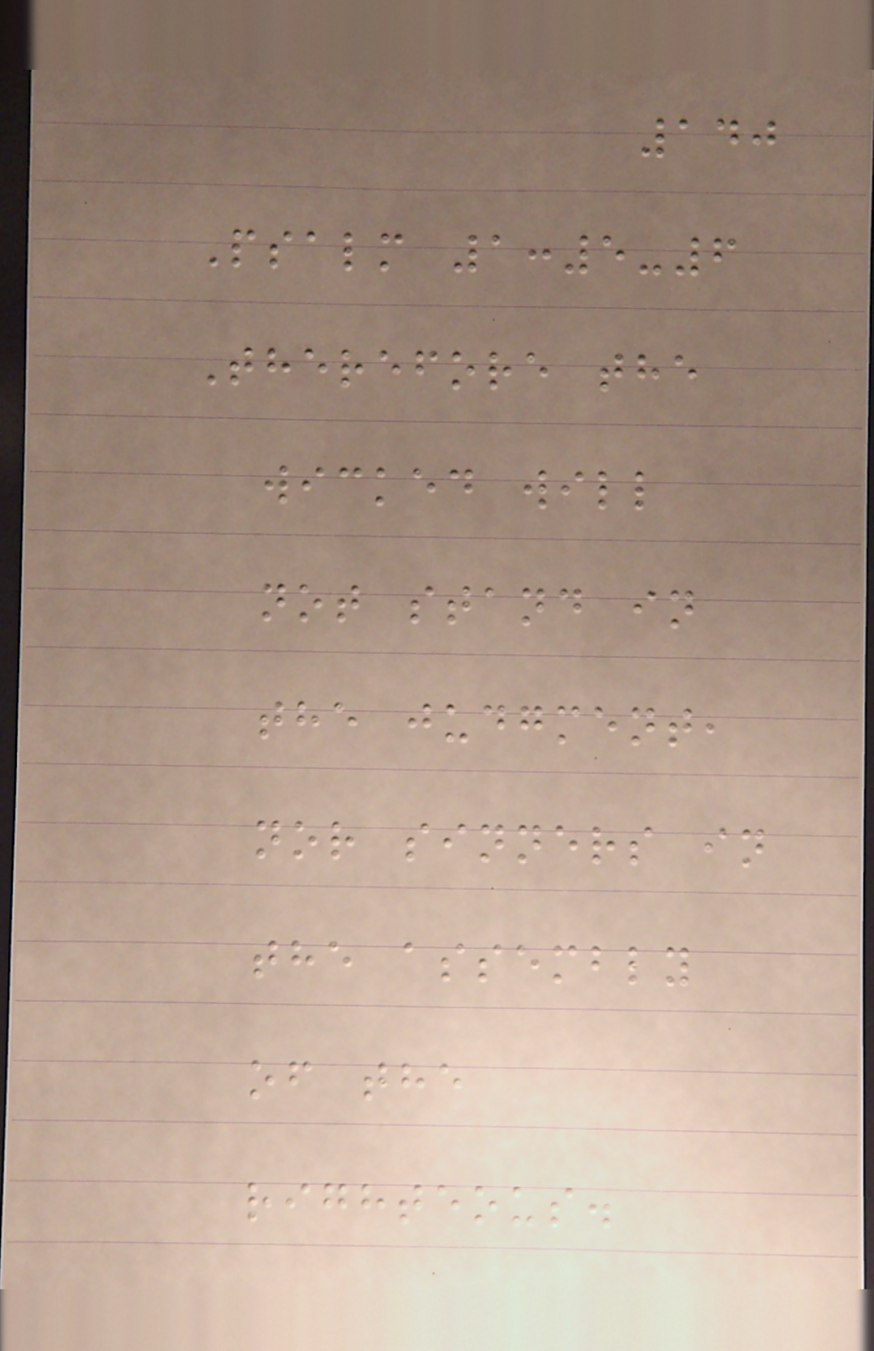140
Psalm 1:5-6
Therefore the
wicked will
not stand in
the judgment,
nor sinners in
the assembly
of the
righteous.
